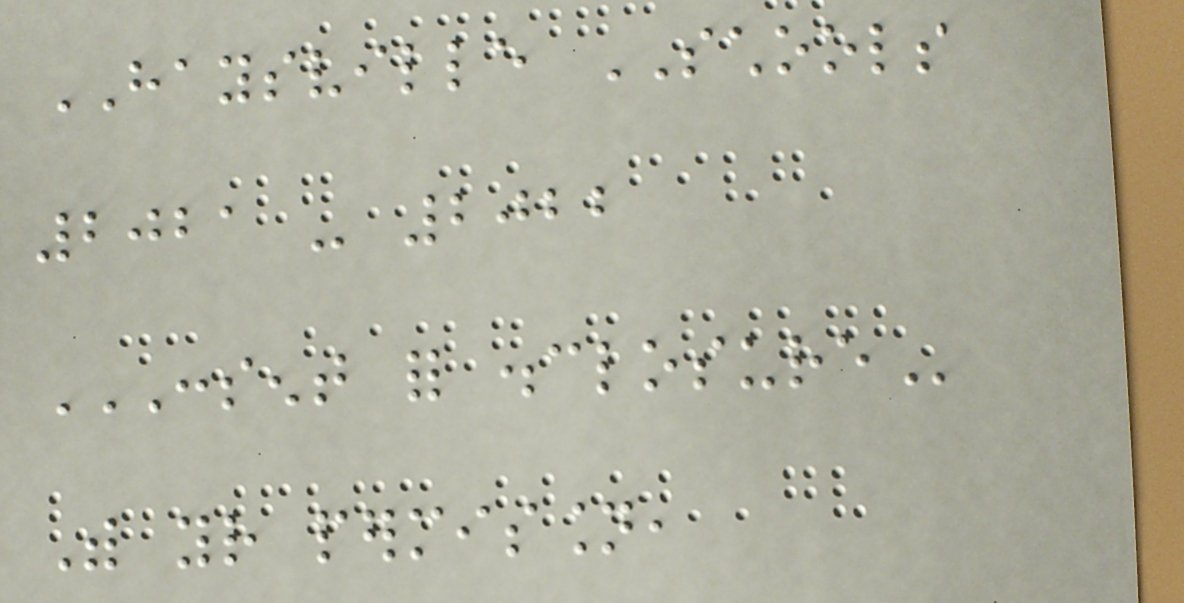HAYSVILLE SCHOOLS
2021 - 2022
CONSENT FOR DISCLOSURE
With your permission,
